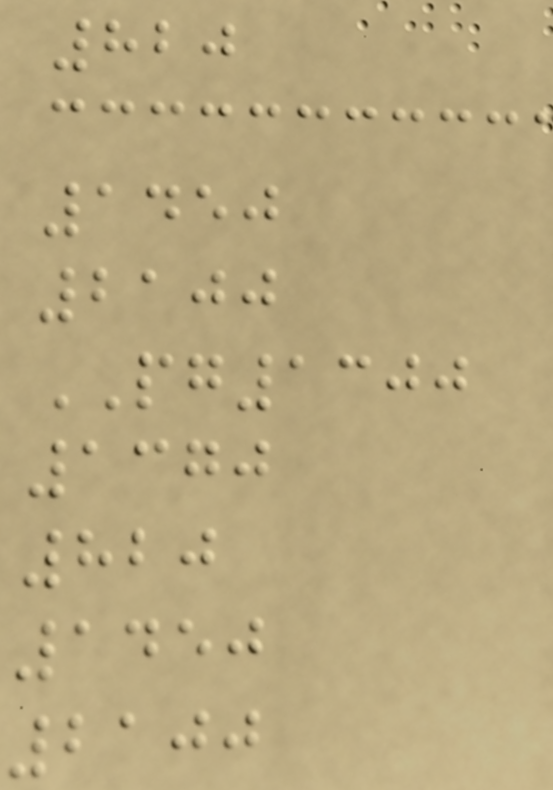820
1450
2100
PG1300
1370
820
1450
2100
